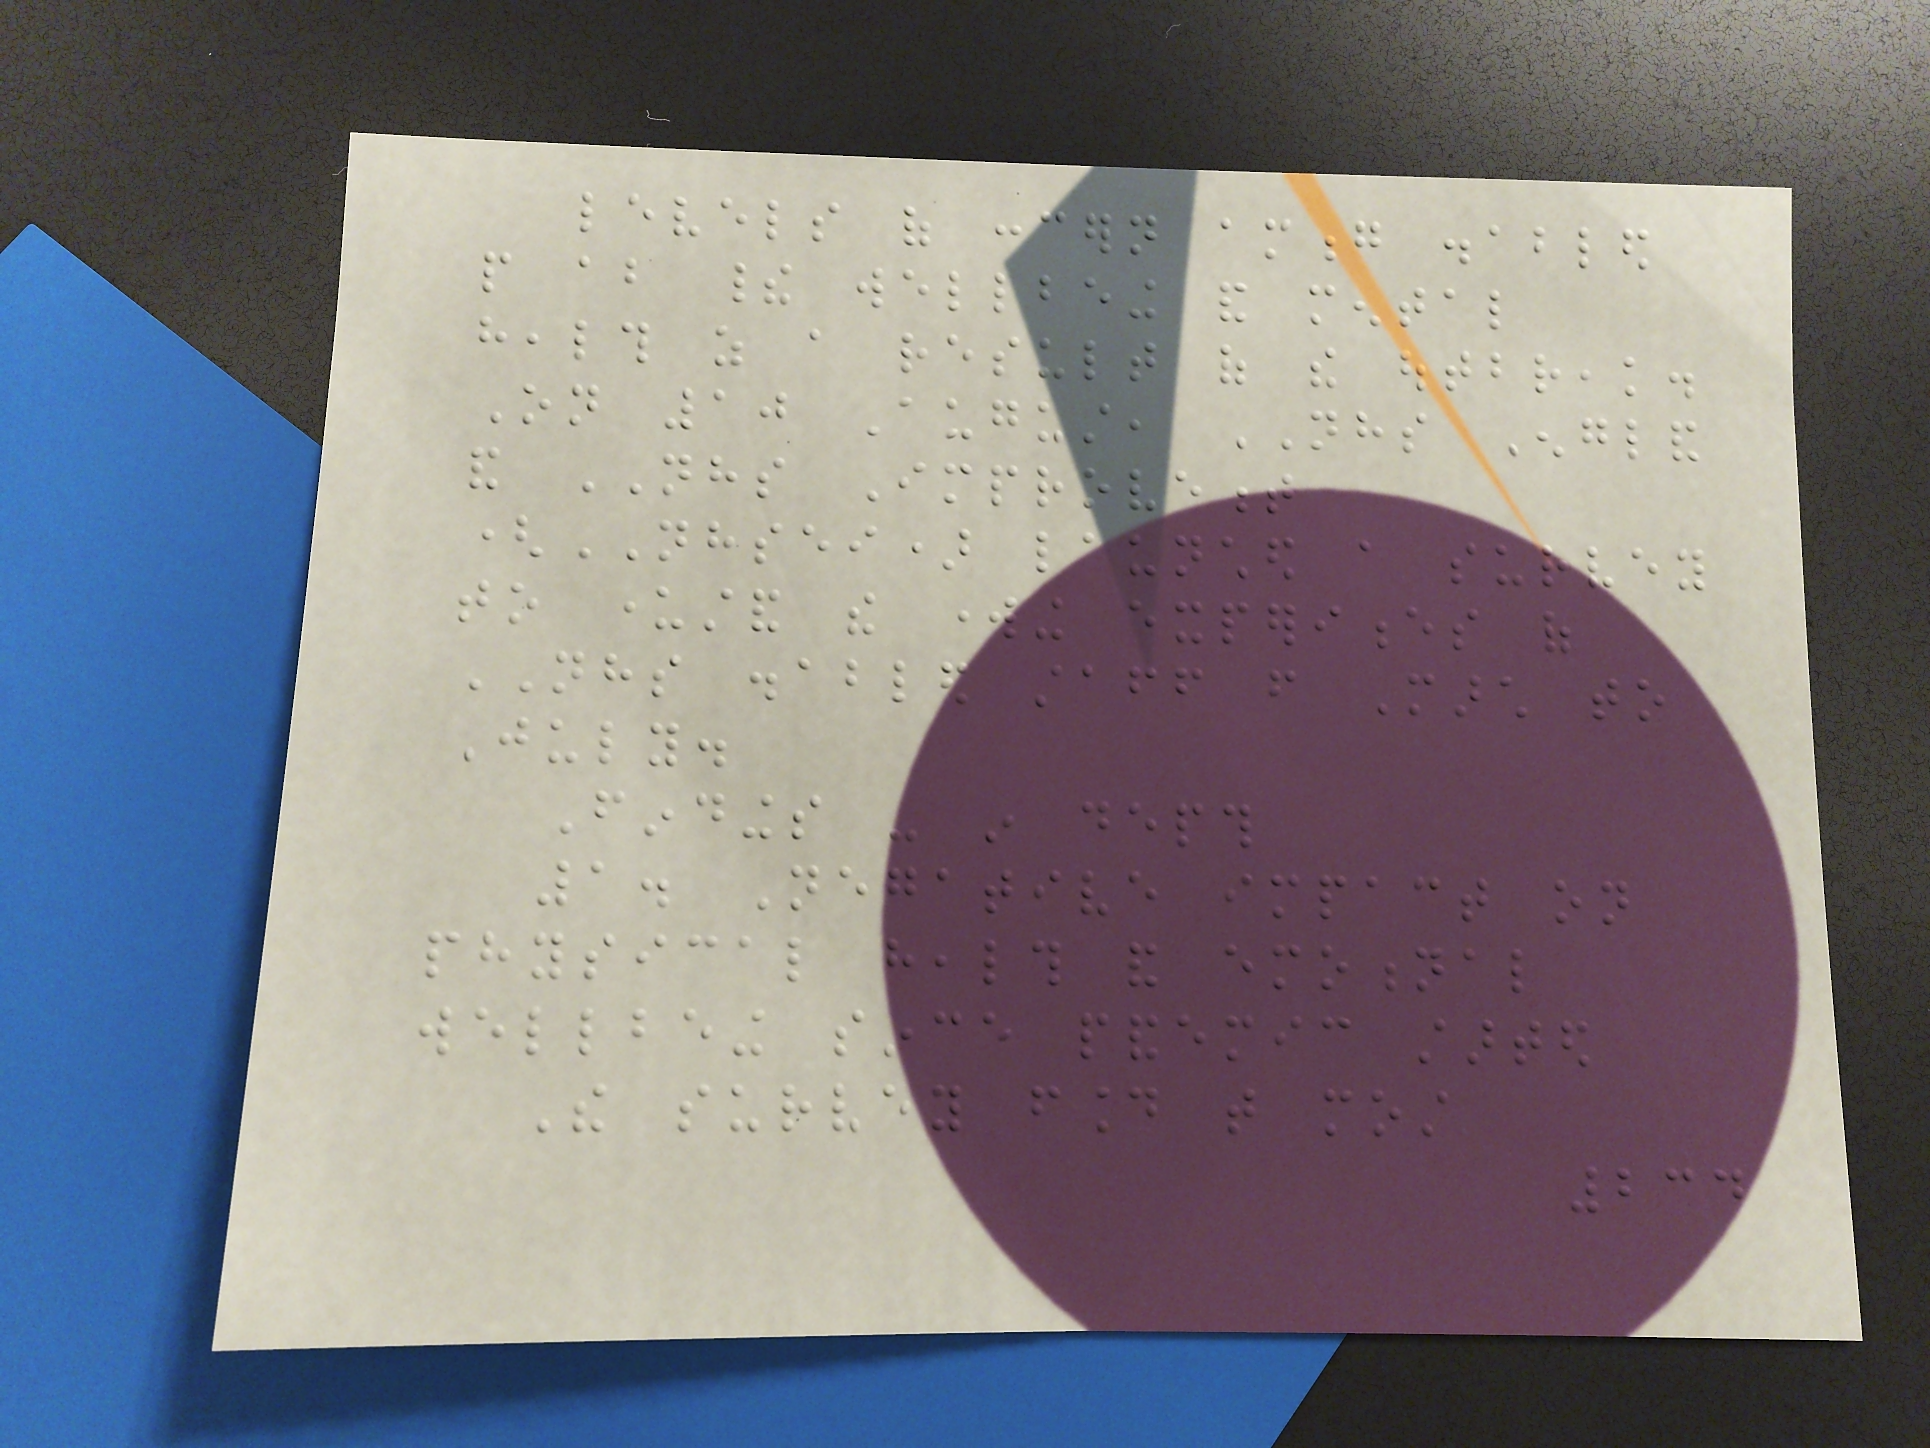levels of concern among disabled
people about their wellbeing and mental
health as a result of the outbreak.
On 10 August, NHS England
and NHS Improvement
(NHSEI) launched a survey
to understand the working experiences of
NHS disabled staff from March to
July.
Findings - in depth
1. Negative impact on
physical health and emotional
wellbeing since pandemic started
The survey found that most
234
